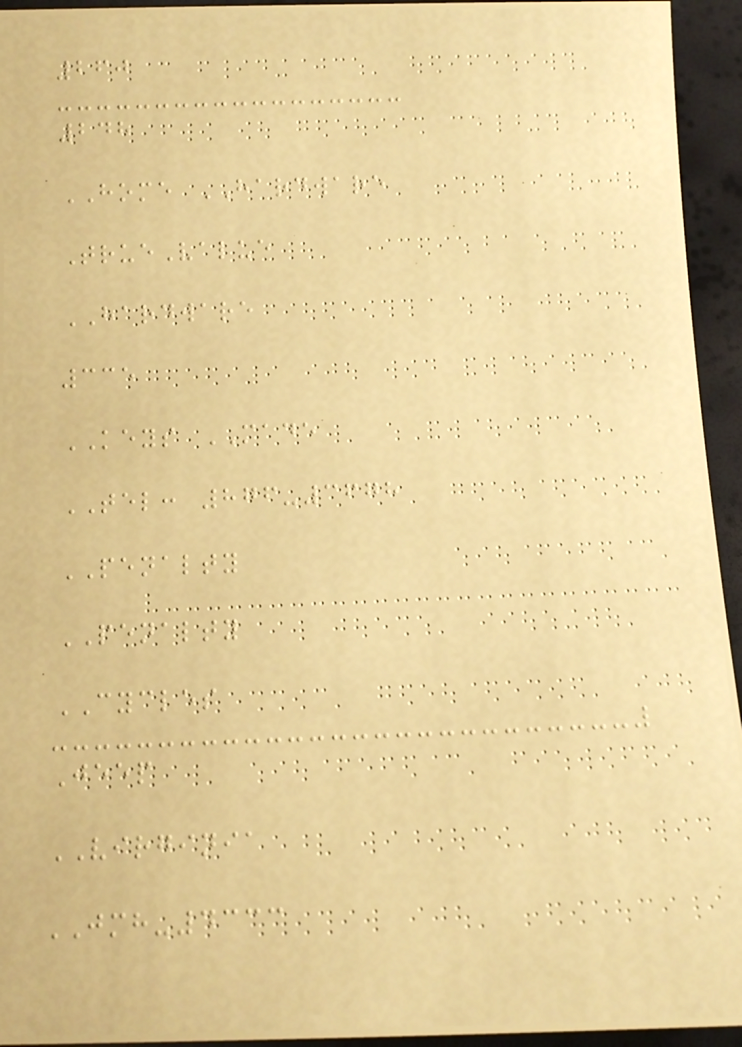260
248
HOME HARDWARE
TrueValue
HARDWARE
335
KEYS MADE
TEL: 876-3678
PENALTY
PENALTY
CYCLES
Jeep
VIRGINIA
JMH-4333
